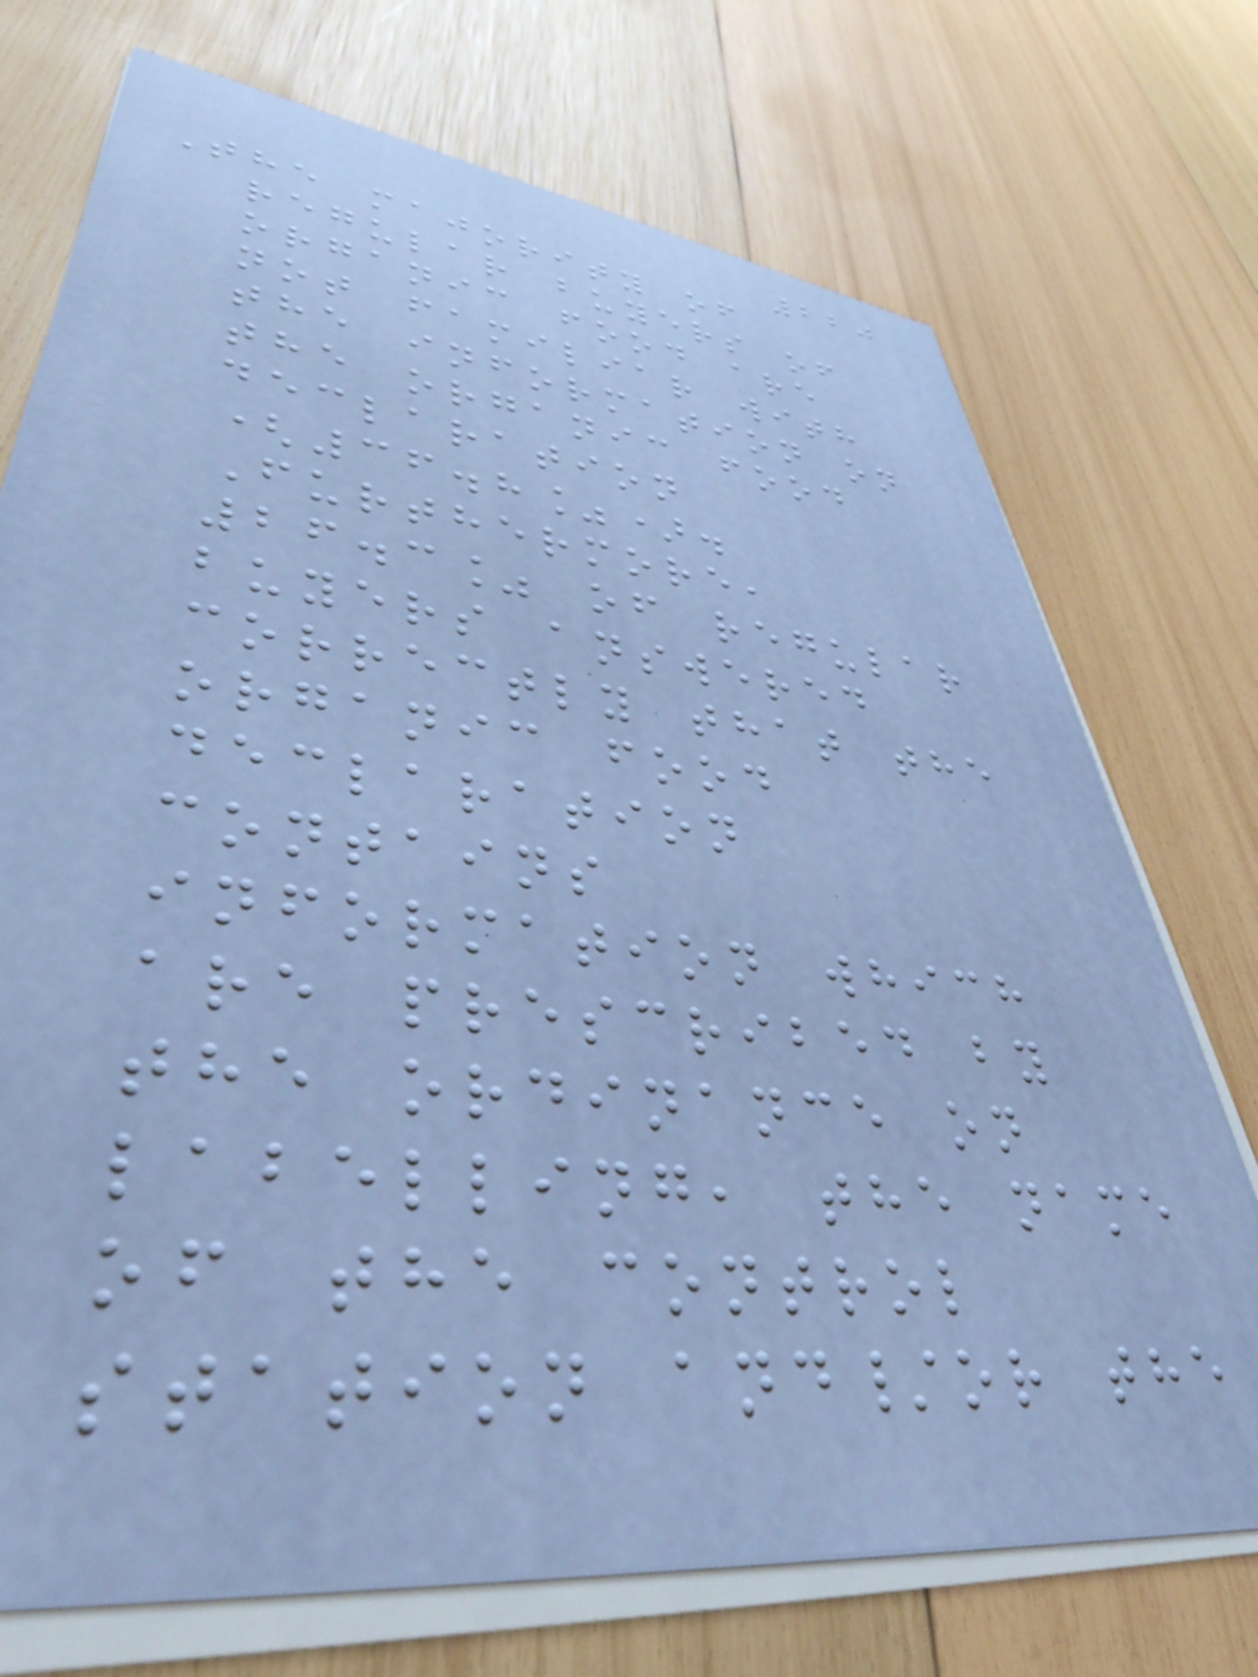220
The majority of
regular buyers of
organic food are
not familiar with
the information on
the organic food
declaration
(36.8%).
Furthermore,
26.3% of regular
buyers answered
correctly that the
organic food
declaration
contains
information which
are prescribed by
the ordinance on
labelling, the name
of the control
station and/or the
